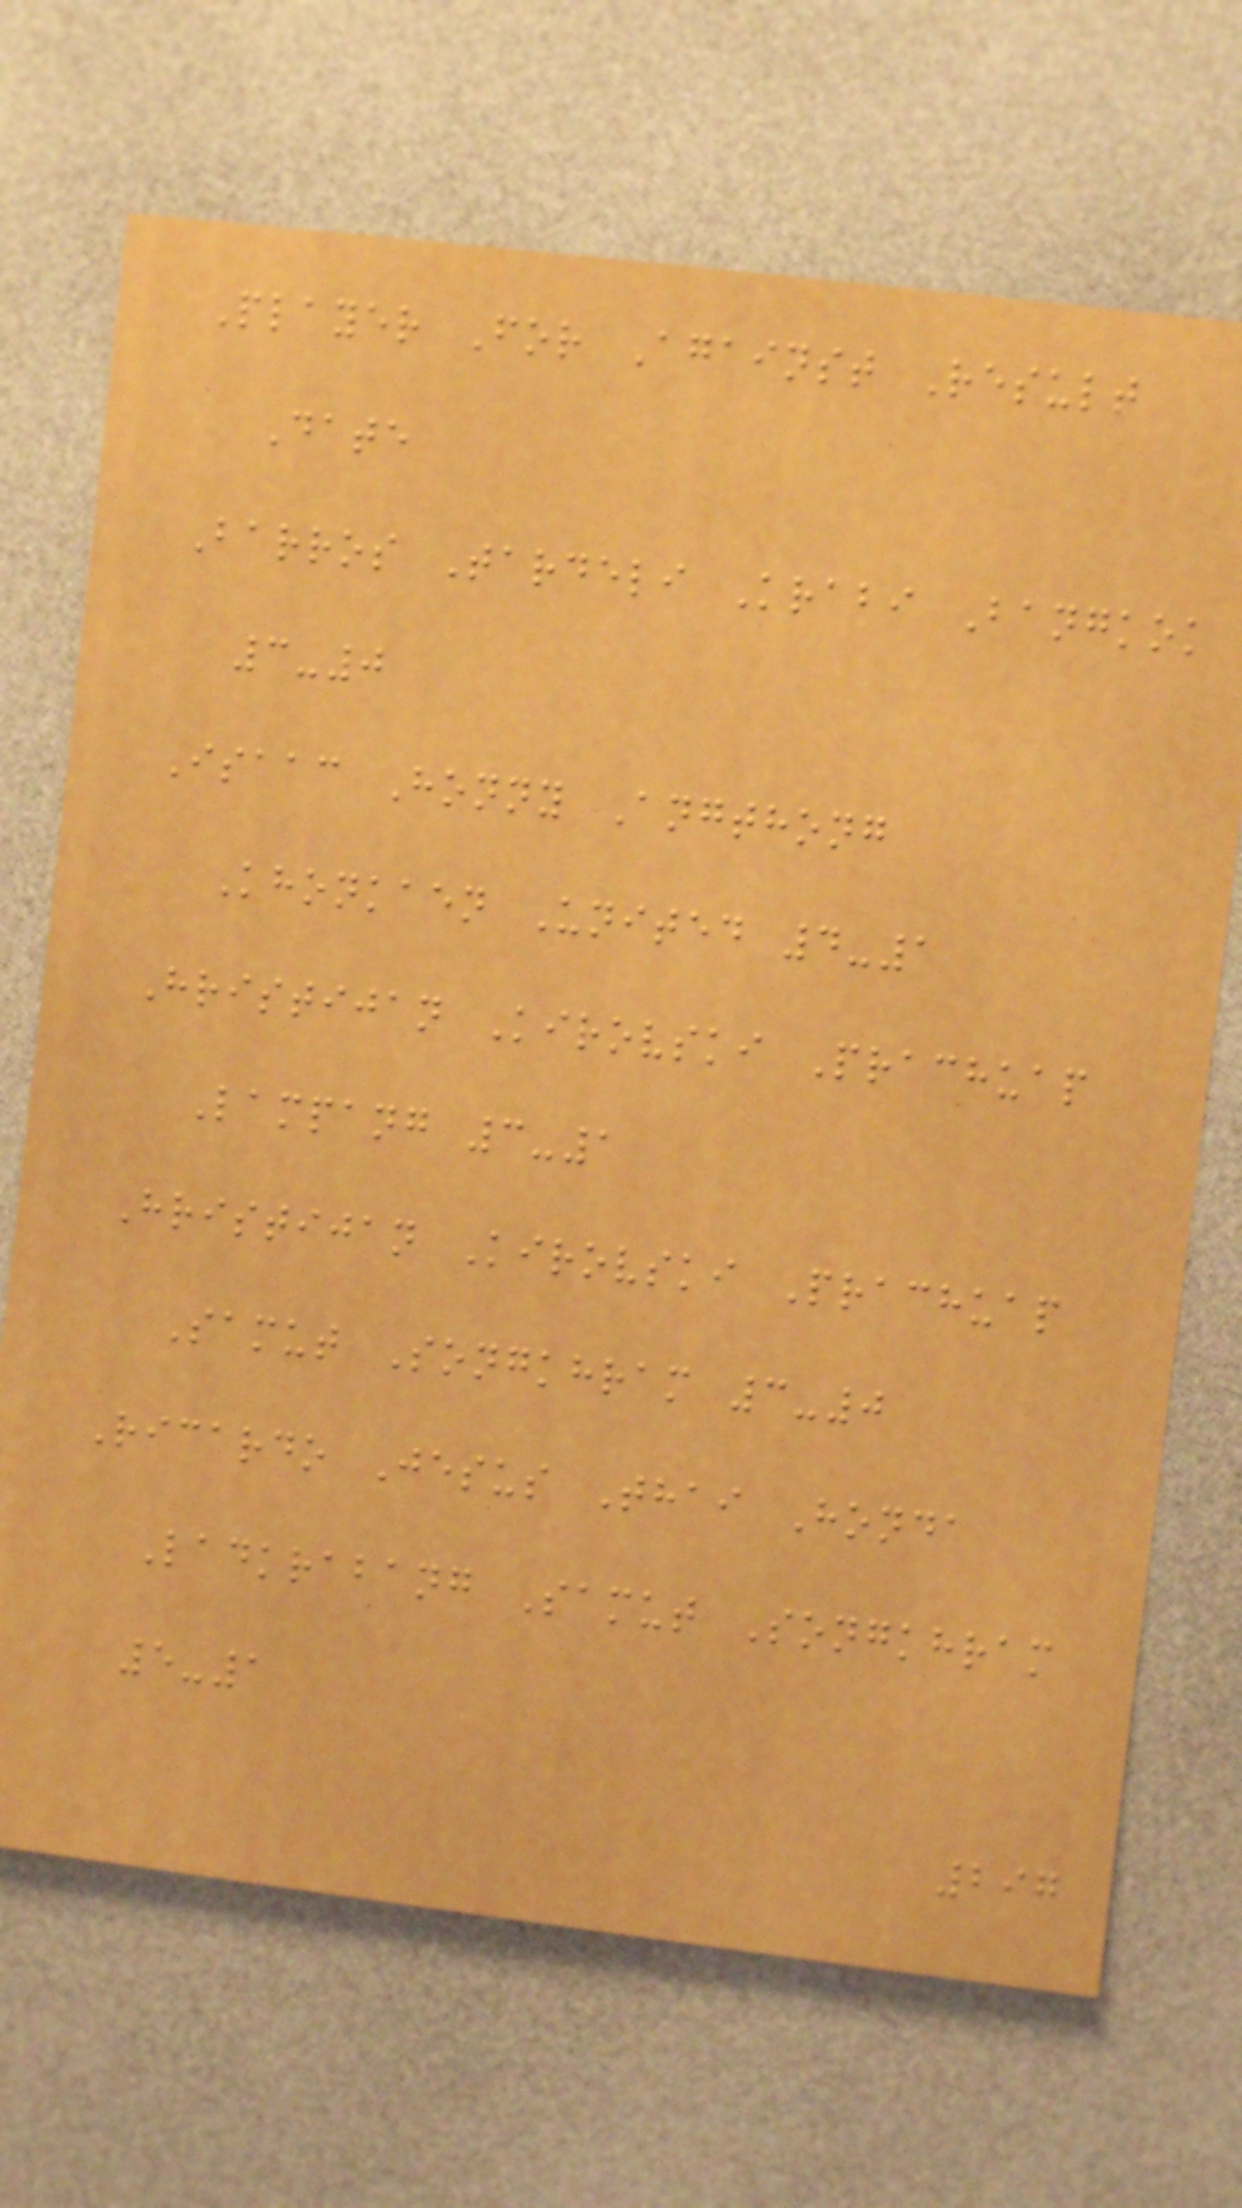Player For Against Result
Date
Barros Tardeli Krabi Bangkok
3-0
Isaac Honny Angthong
Khonkaen United 4-1
Hristijan Kirovski Prachuap
Lampang 3-1
Hristijan Kirovski Prachuap
Samut Songkhram 3-0
Ricardo Jesus Thai Honda
Ladkrabang Samut Songkhram
5-1
297
